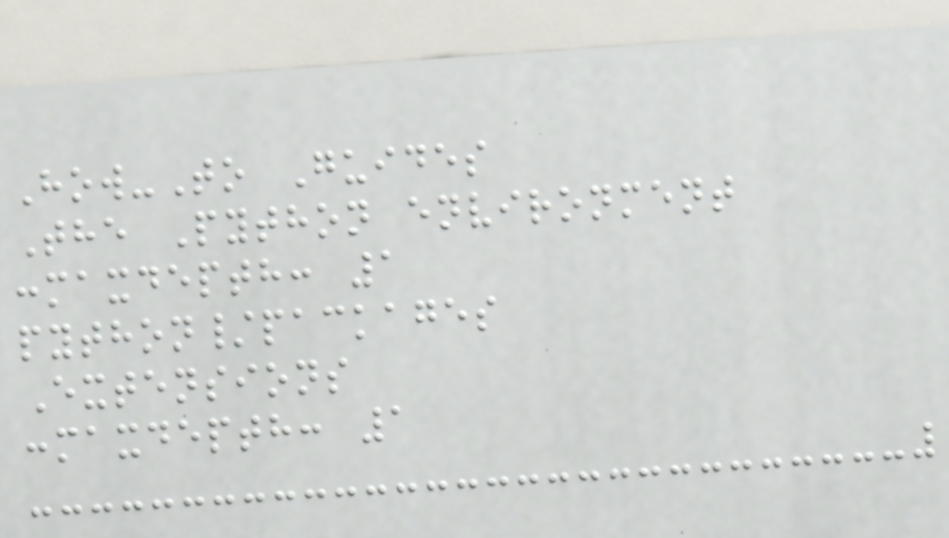How-To Guides
The Python environment
:maxdepth: 1
python/packages
Extensions
:maxdepth: 1
